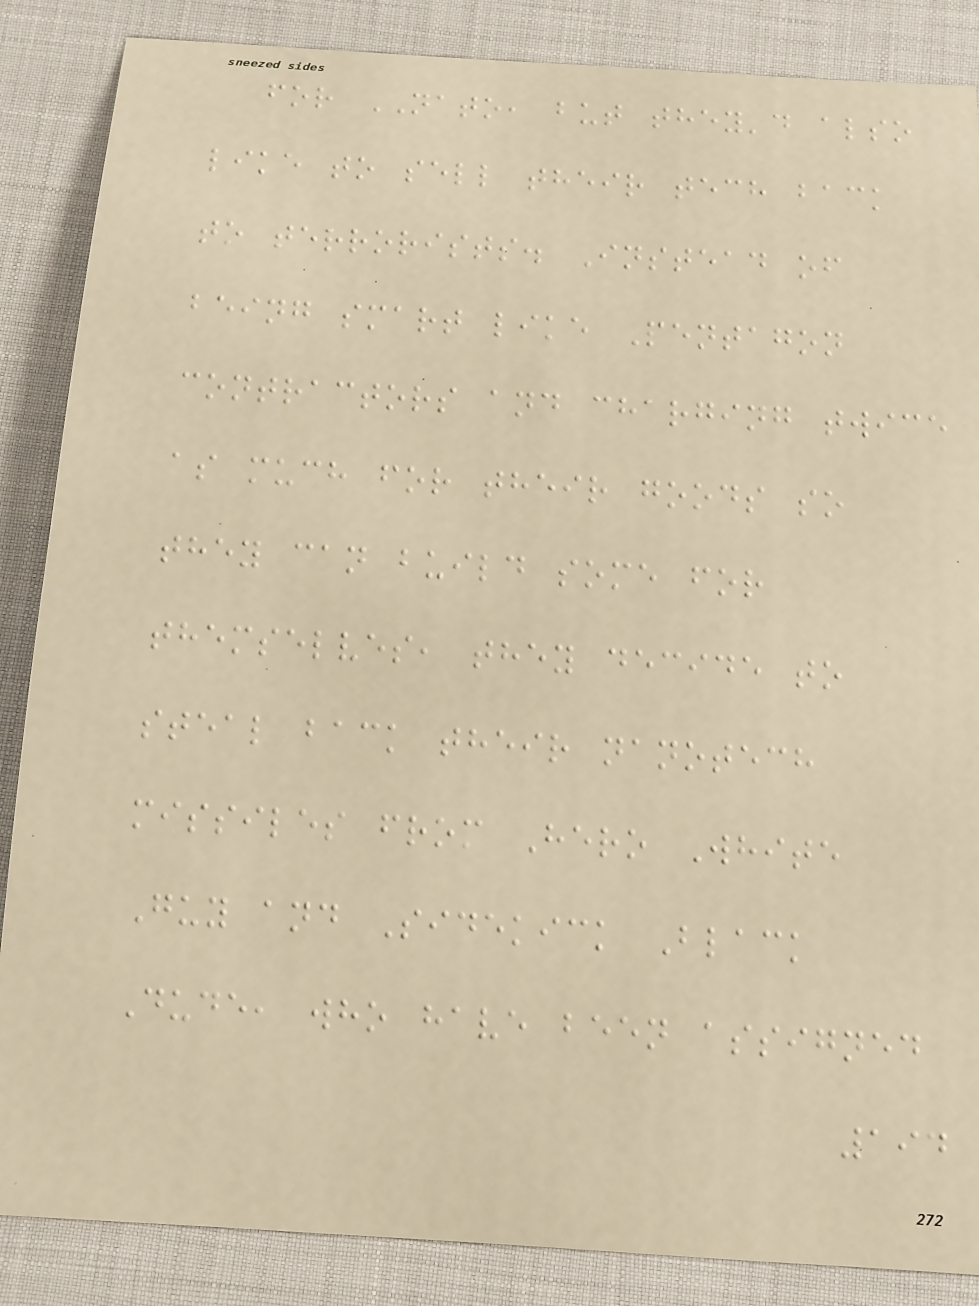for NATO, but they'd also
like to sell their tech back
to terrorists. Instead of
being smart like Pentagon
contractors and charging twice
as much for their goods so
they can build some for
themselves, they decide to
steal back their nanotech
missiles from Hero White
Guy and Sidekick Black
Dude, who have been assigned
194
